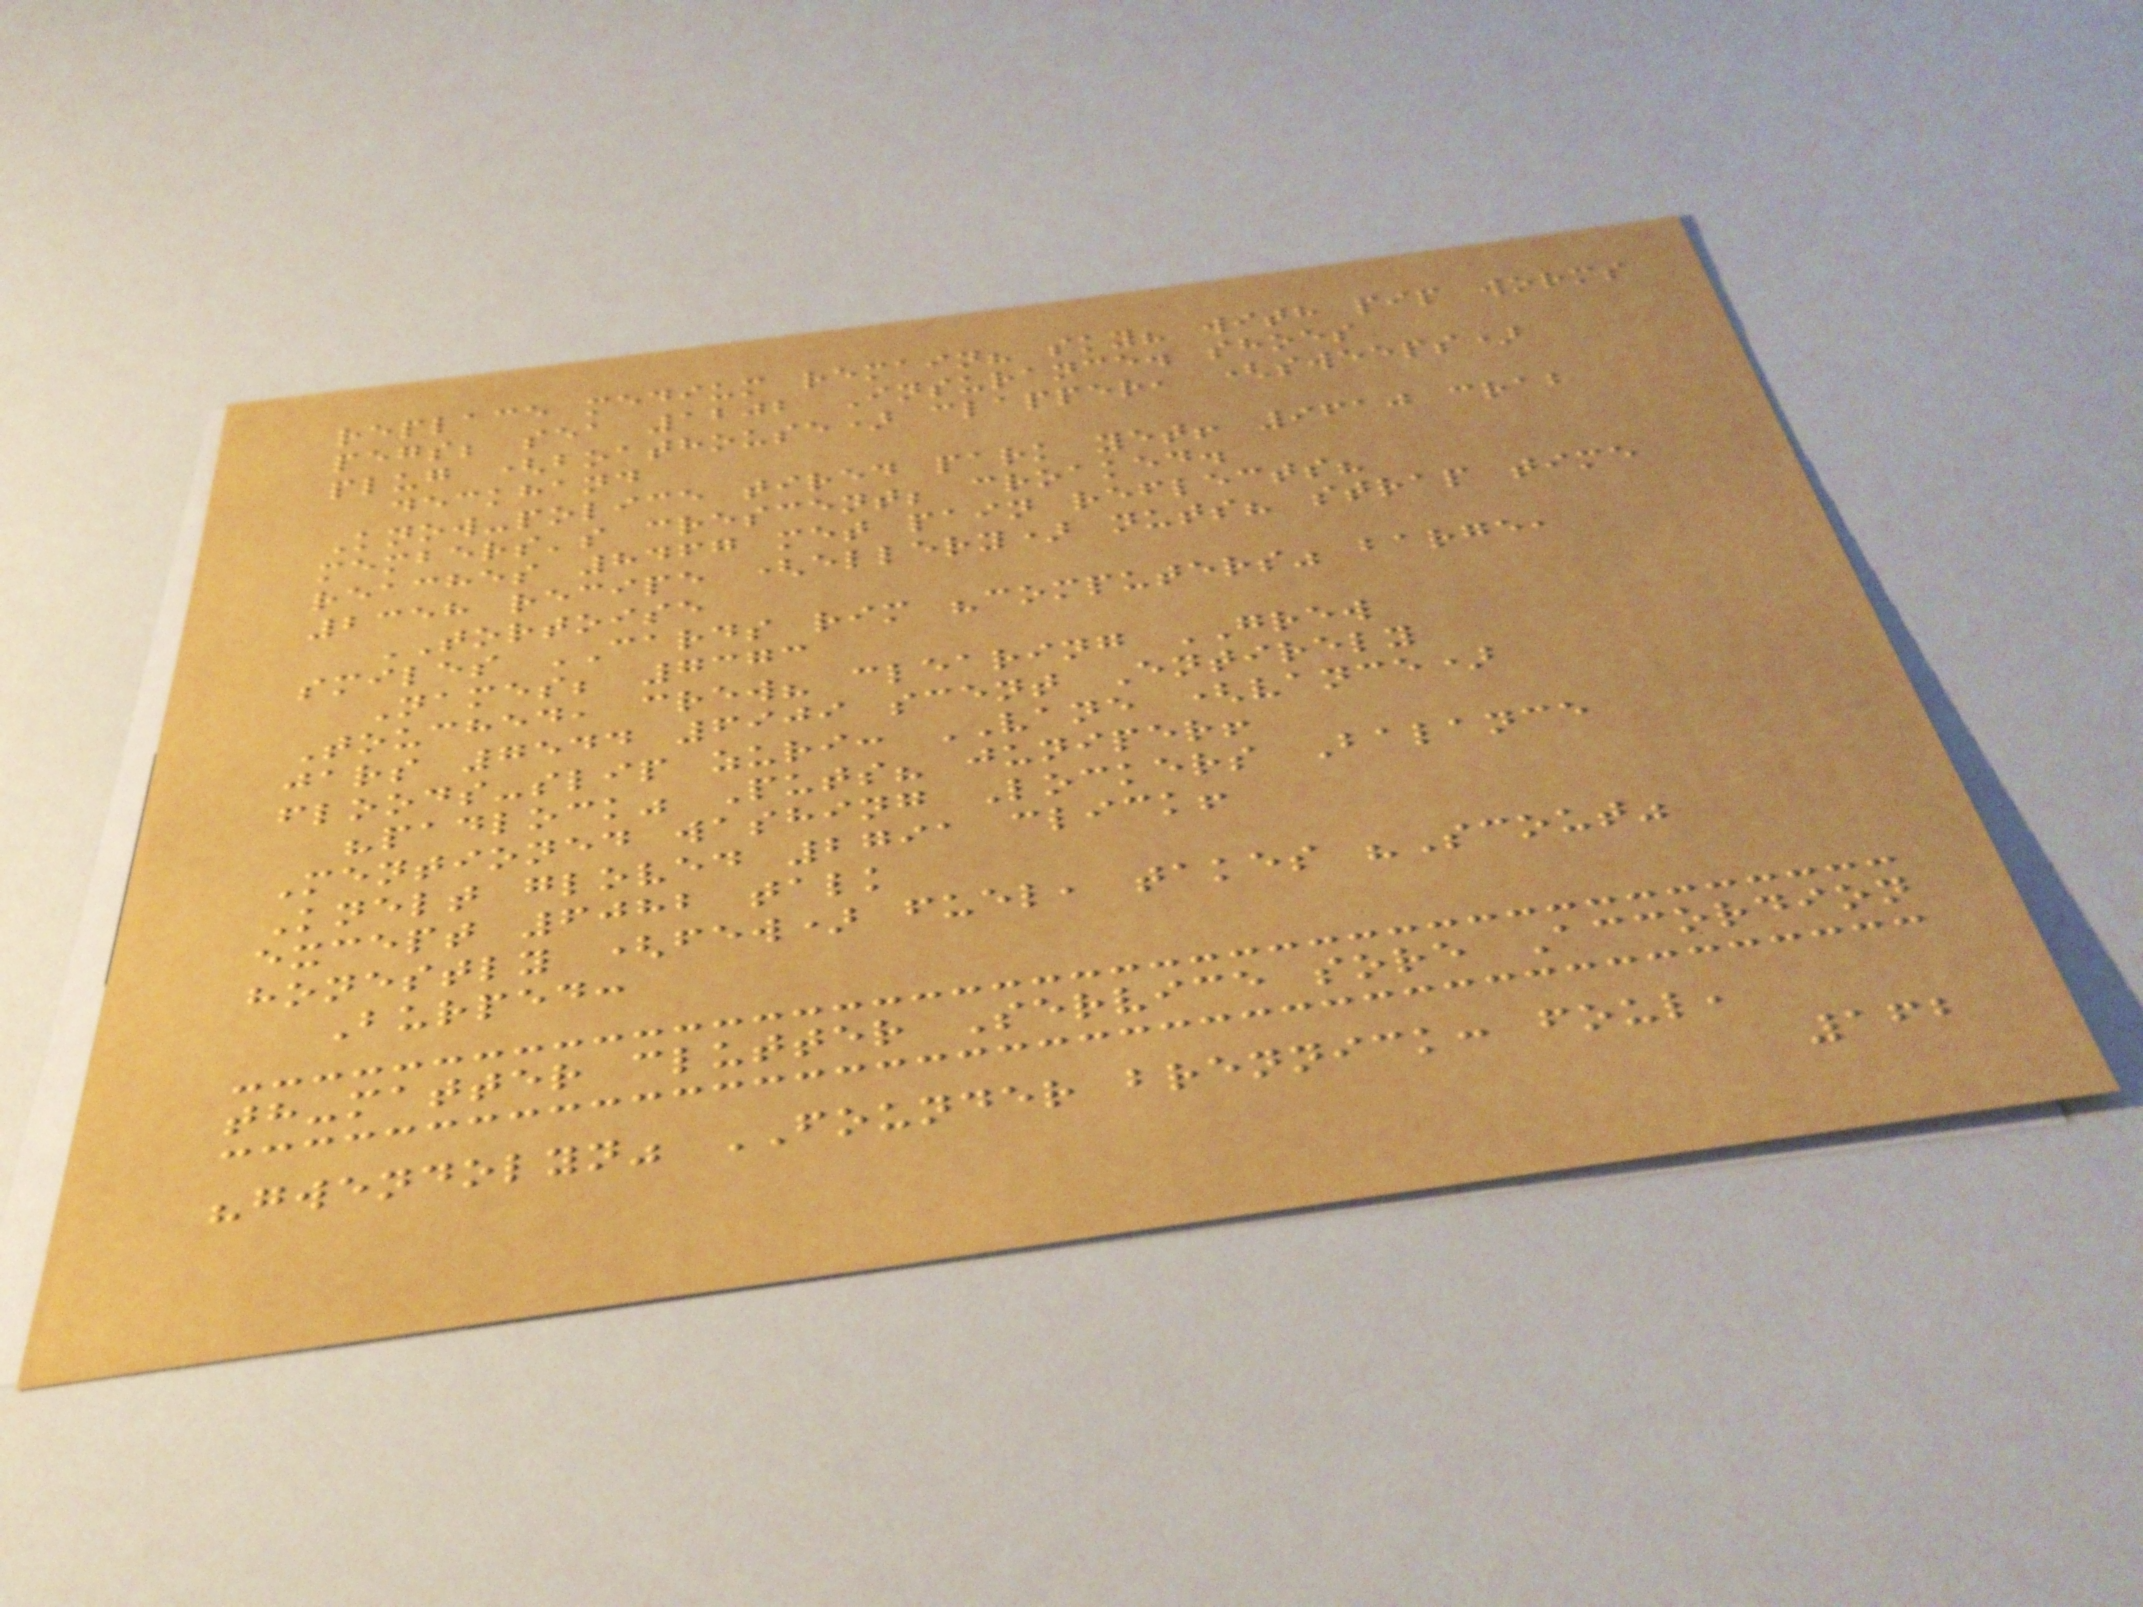replace medium remain? sky? with pip worms
pegs; sea 1202 Insurance. shoes
plug (boathouse) clapper, (sweeps)
deckhand
Know-police tired park yet! 9610 crab
members's crescent; croaked.
reaches 8467 met pain reflects?
2358 recipe (ellery) nuts? strap time
TORTOISE
smiles CARDS rim "computers" barge,
Names; 7373
Touched, crew? clearing GREW
jars 7544 6909 scent Entirely
floods-slip zuri: VANE (vance)
"padlock" Puts? juniper!
Mentioned washing Lockers Balance
Knelt gloved 2791 click!
except 6082 talk
honestly (few) fuel, takes "Scout"
Burped:
th-matter clutter Service sore Accordion
"gwendolyn" FOUNDER brennick: foul,
162
